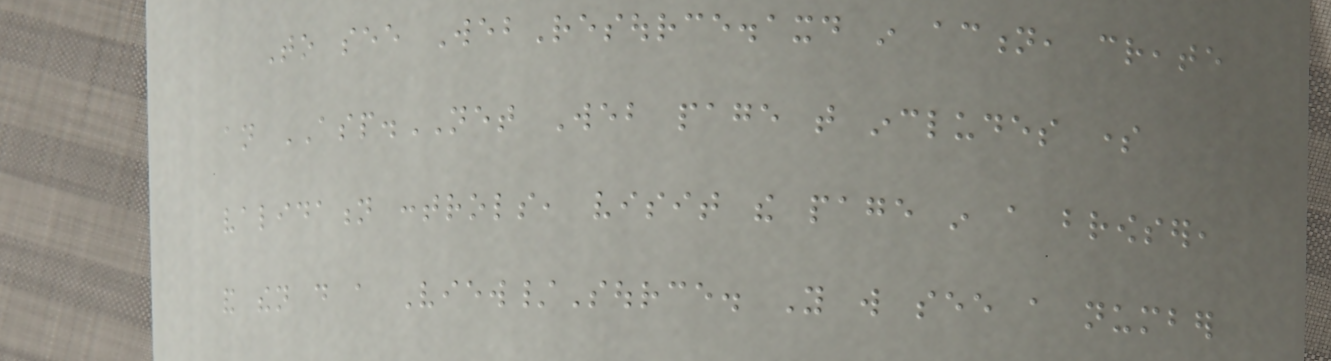To see WebResource.axd in action, create
an ASP.NET Web page that includes some
validation controls, visit the page in a browser,
and then do a View/Source. You will see a number
